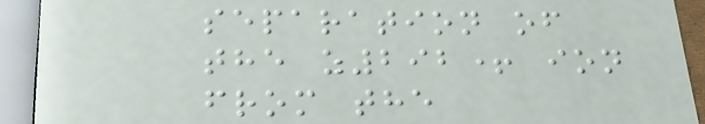separation of
the z292+ ion
from the
